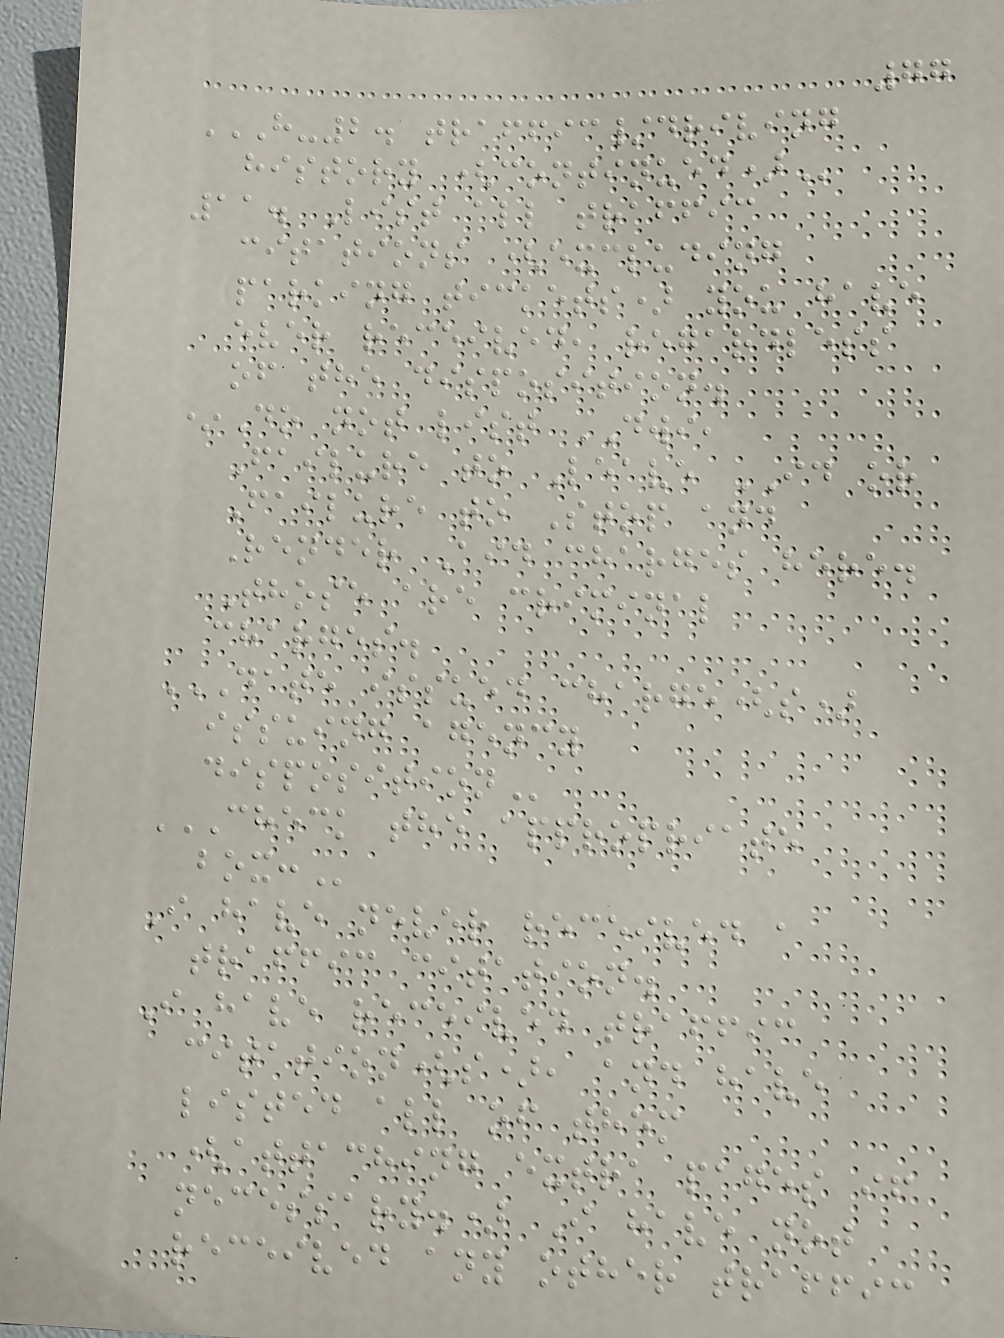77
H-2. TRAFFIC/DRIVING
HISTORY (CONTINUED)
11. List all traffic
citations (excluding
parking tickets) you have
ever received, regardless
of the disposition.
*Do not list DWI,
Failure to Leave ID or
Failure to Stop and
Render Aid charges here.
Those are criminal
charges.
DATE ISSUED CHARGE(S)
ISSUING AGENCY
DISPOSITION
CHECK THE APPROPRIATE
BOX:
I have never received a
traffic citation.
I have received traffic
citation(s), and have
listed all of them
(attaching extra pages if
necessary.) I have not
received any other traffic
